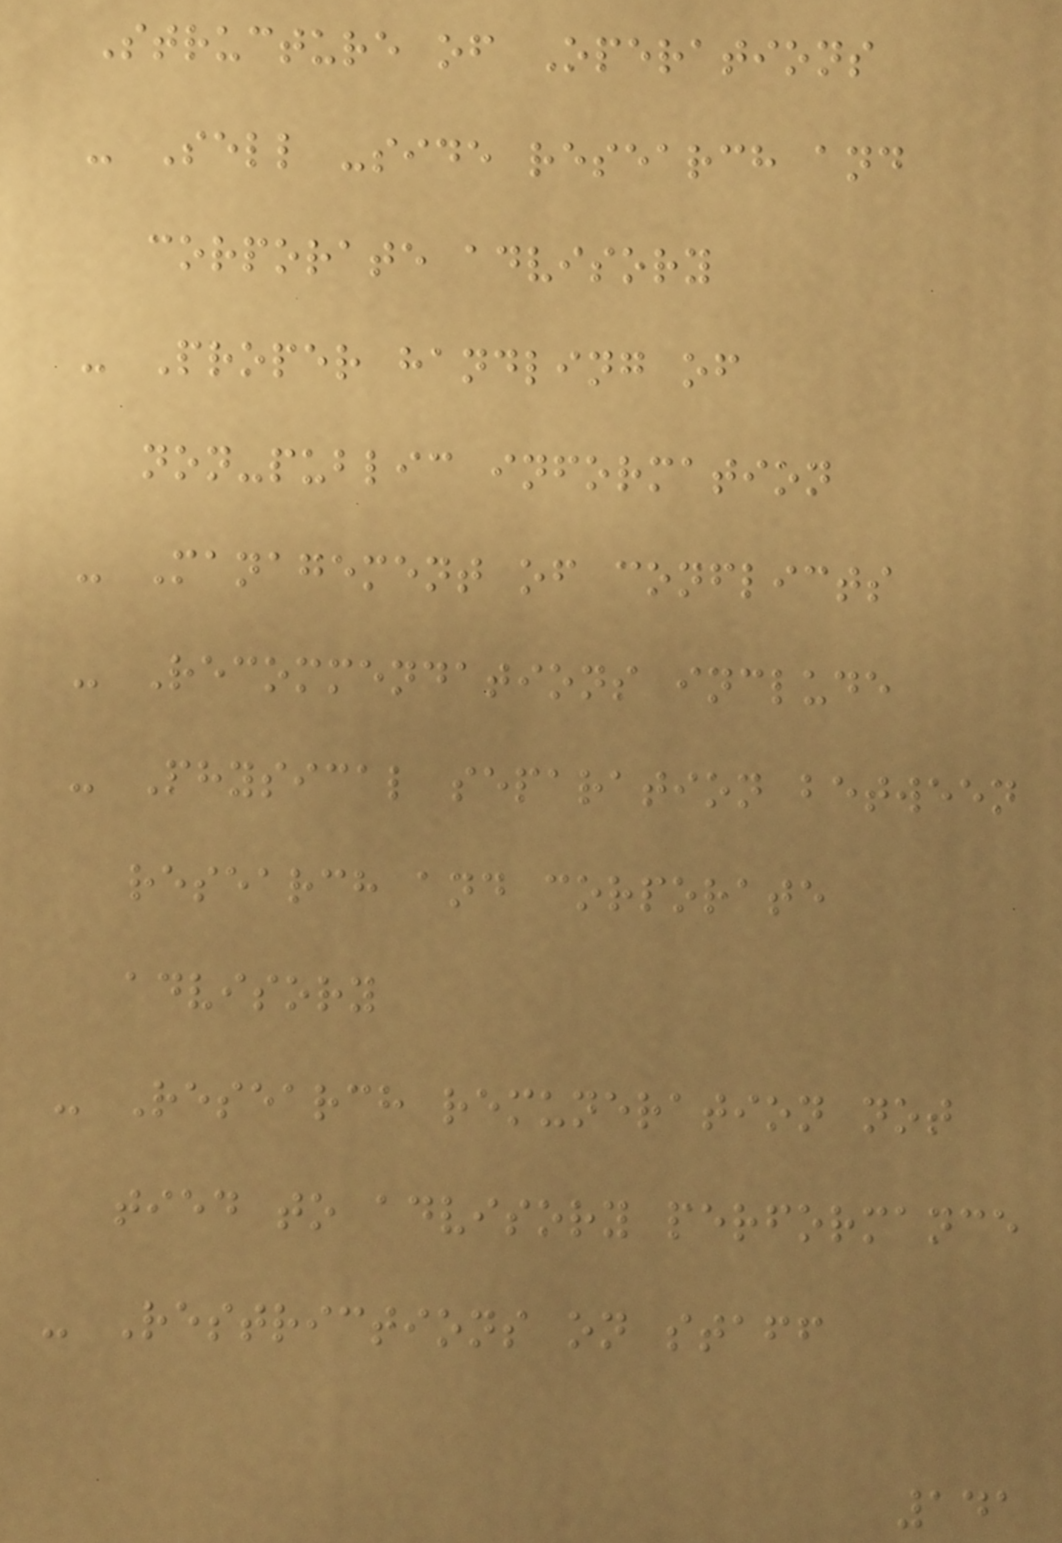Structure of Operations
- Sell -side research and
corporate advisory
- Proper handling of
non-public information
- Management of conflicts
- Recommendations include
- Physical separation between
research and corporate
advisory
- Research remuneration not
tied to advisory performance
- Restrictions on staff
141
